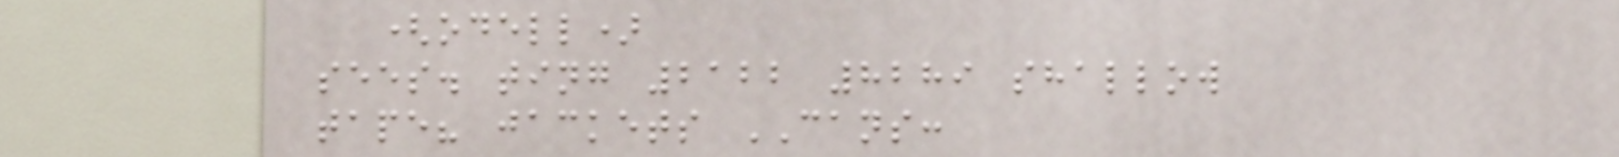(odell)
sees. ting 2122 8289 shallow
tape? jackets CANS:
